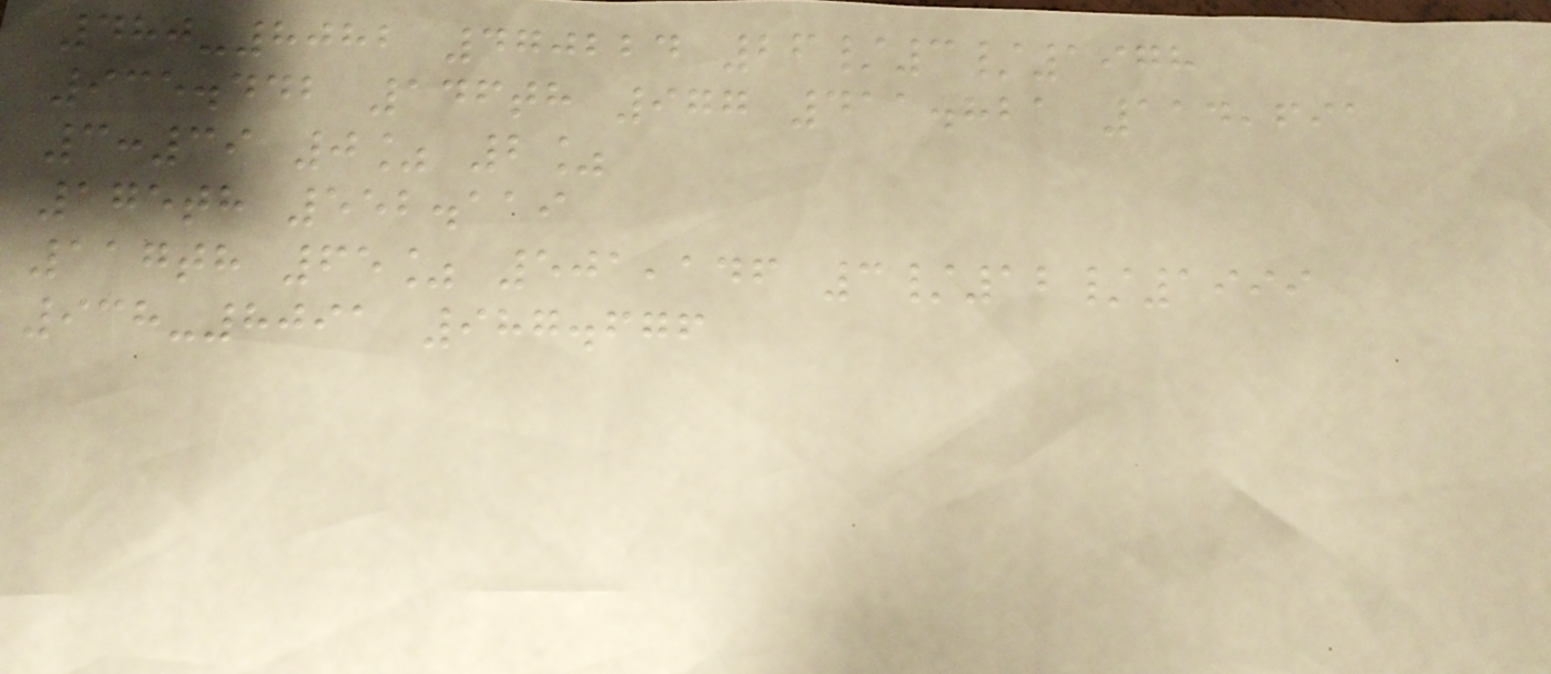480-8082 470224 26/3/1978
935.442 146th 977 411.821 114,691
3:39 0% 2%
175th 552.119
117th 65% 501,146 3/12/1999
938-8091 987.676
